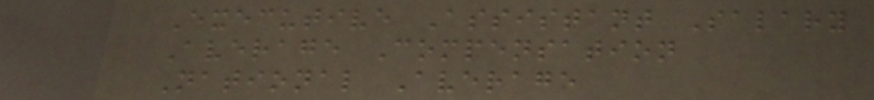Executive Assistant Salary
Average Compensation
National Average
